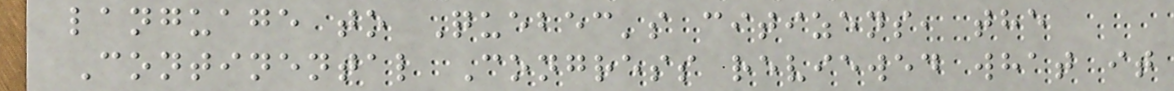language to Quebec's citizens, the
Continental Congress reviewed what it
